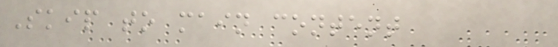Skip to main content
